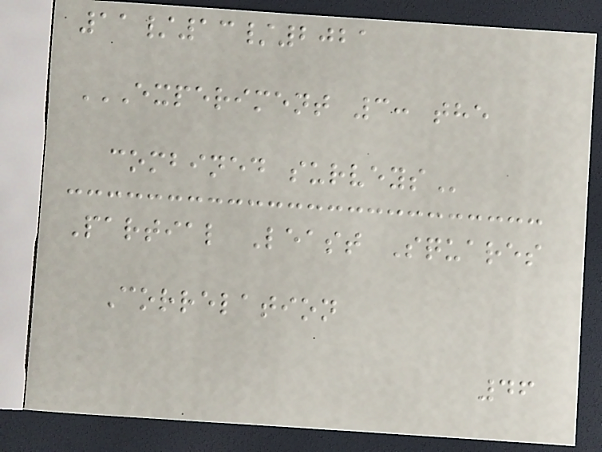11/13/2021
EXPERIMENT 3: THE
COMBINED SURVEYS
Partial Least Squares
Correlation
46
